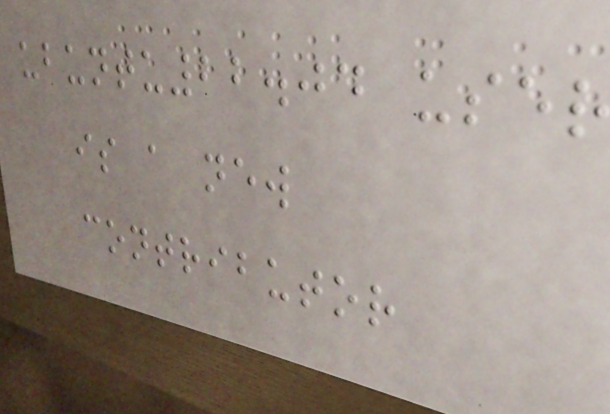ubuntu22.04 user
is a new
contributor
